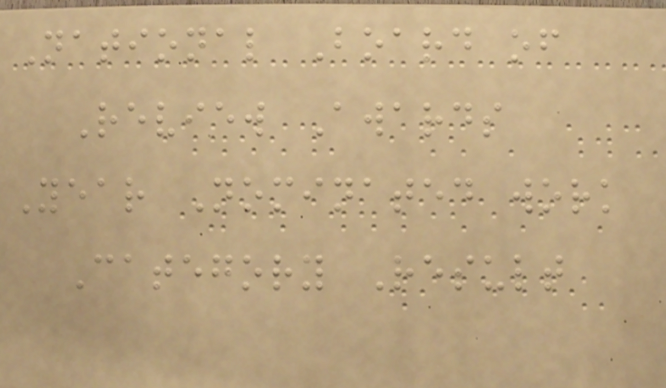National Board of
Review Awards
Year Nominated work
Category Result
